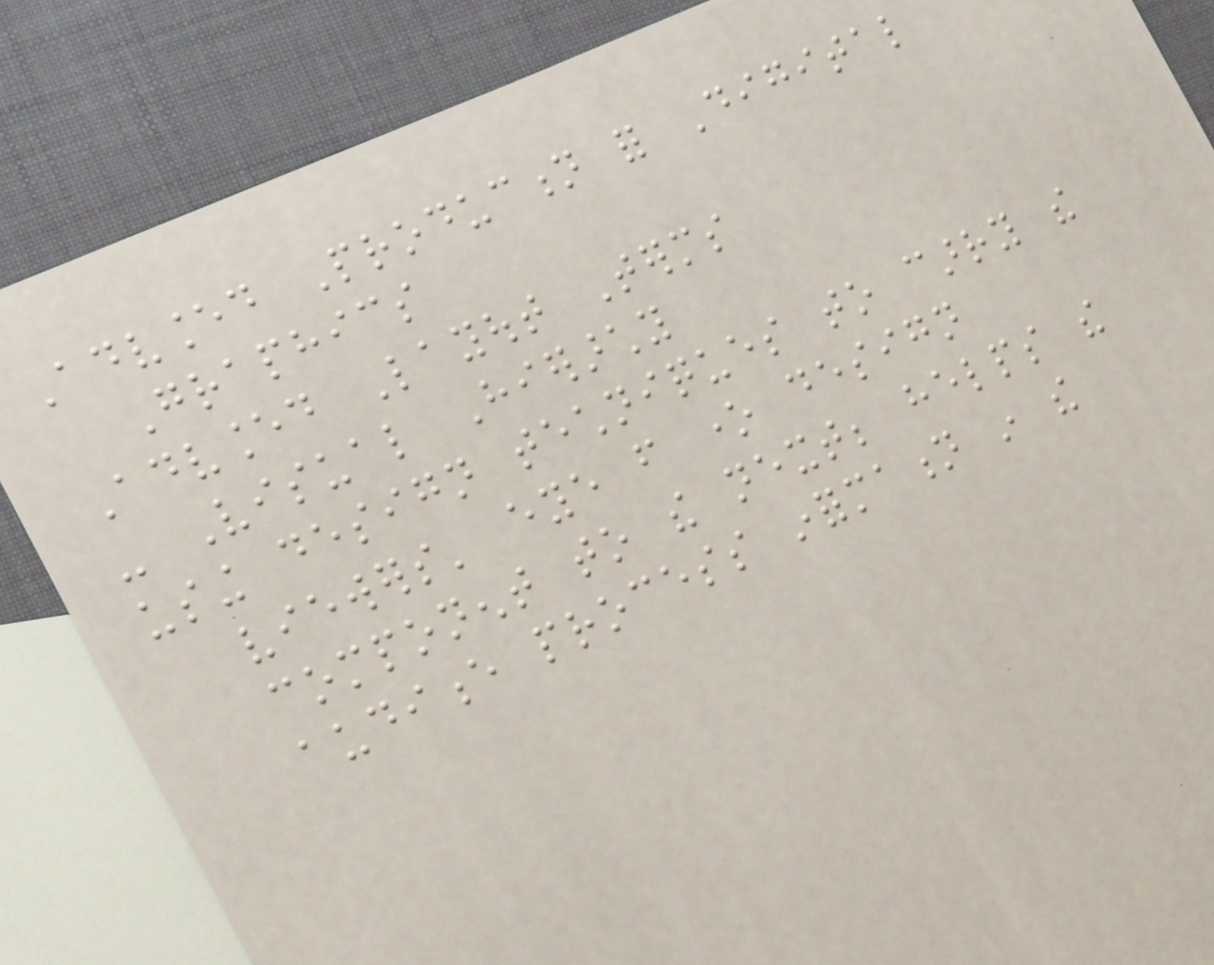Advanced Production for Digital
Graphics
Advanced Layout Terms
- Visual Hierarchy
using design techniques to carry the
viewers' eye from one design
component to the next; helps the
audience process information in the
